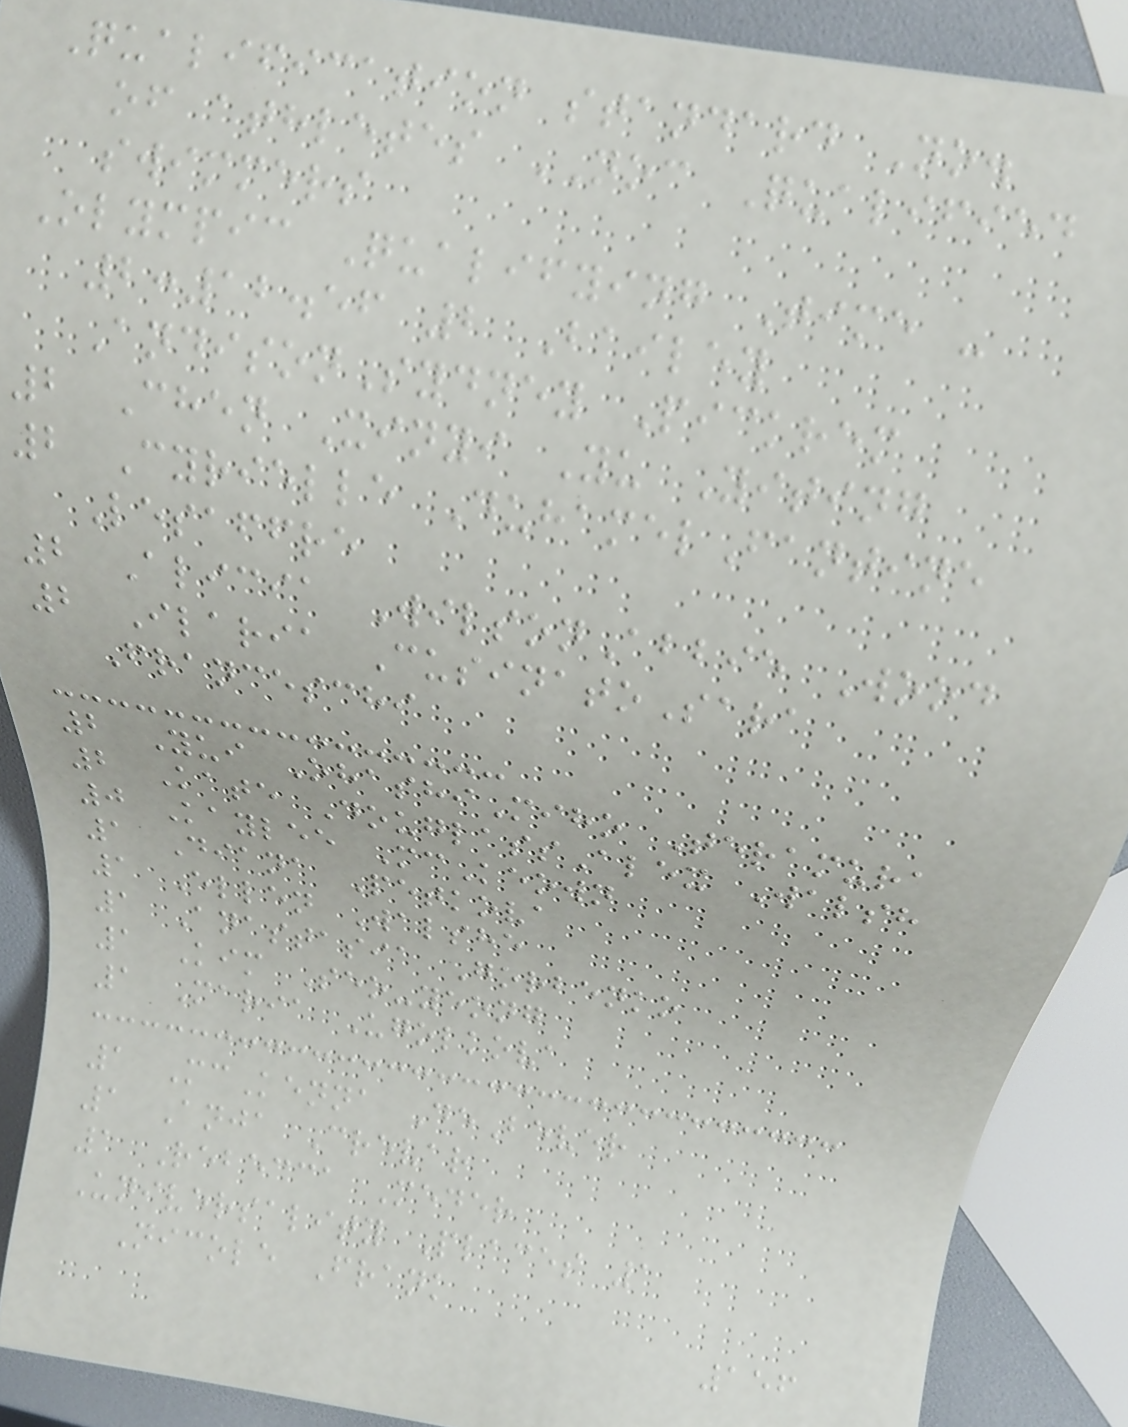Qualification standard No.
of athletes NOC Qualified
swimmers
Olympic Qualifying Time -
2:12.56 2 Bailey
AndisonSydney Pickrem
2 Chen Xinyi Yu Yiting
2 Cyrielle DuhamelFantine
Lesaffre
2 Alicia WilsonAbbie Wood
2 Ilaria CusinatoSara
Franceschi
2 Yui OhashiMiho Teramura
2 Kate DouglassAlex Walsh
0 Kaylee McKeown
1 Diana Petkova
1 Ellen Walshe
1 Anastasia Gorbenko
1 Kim Seo-yeong
1 Maria Ugolkova
1 McKenna DeBever
1 Anja Crevar
1 Rebecca Meder
Universality Places 1
Nicole Frank
156
